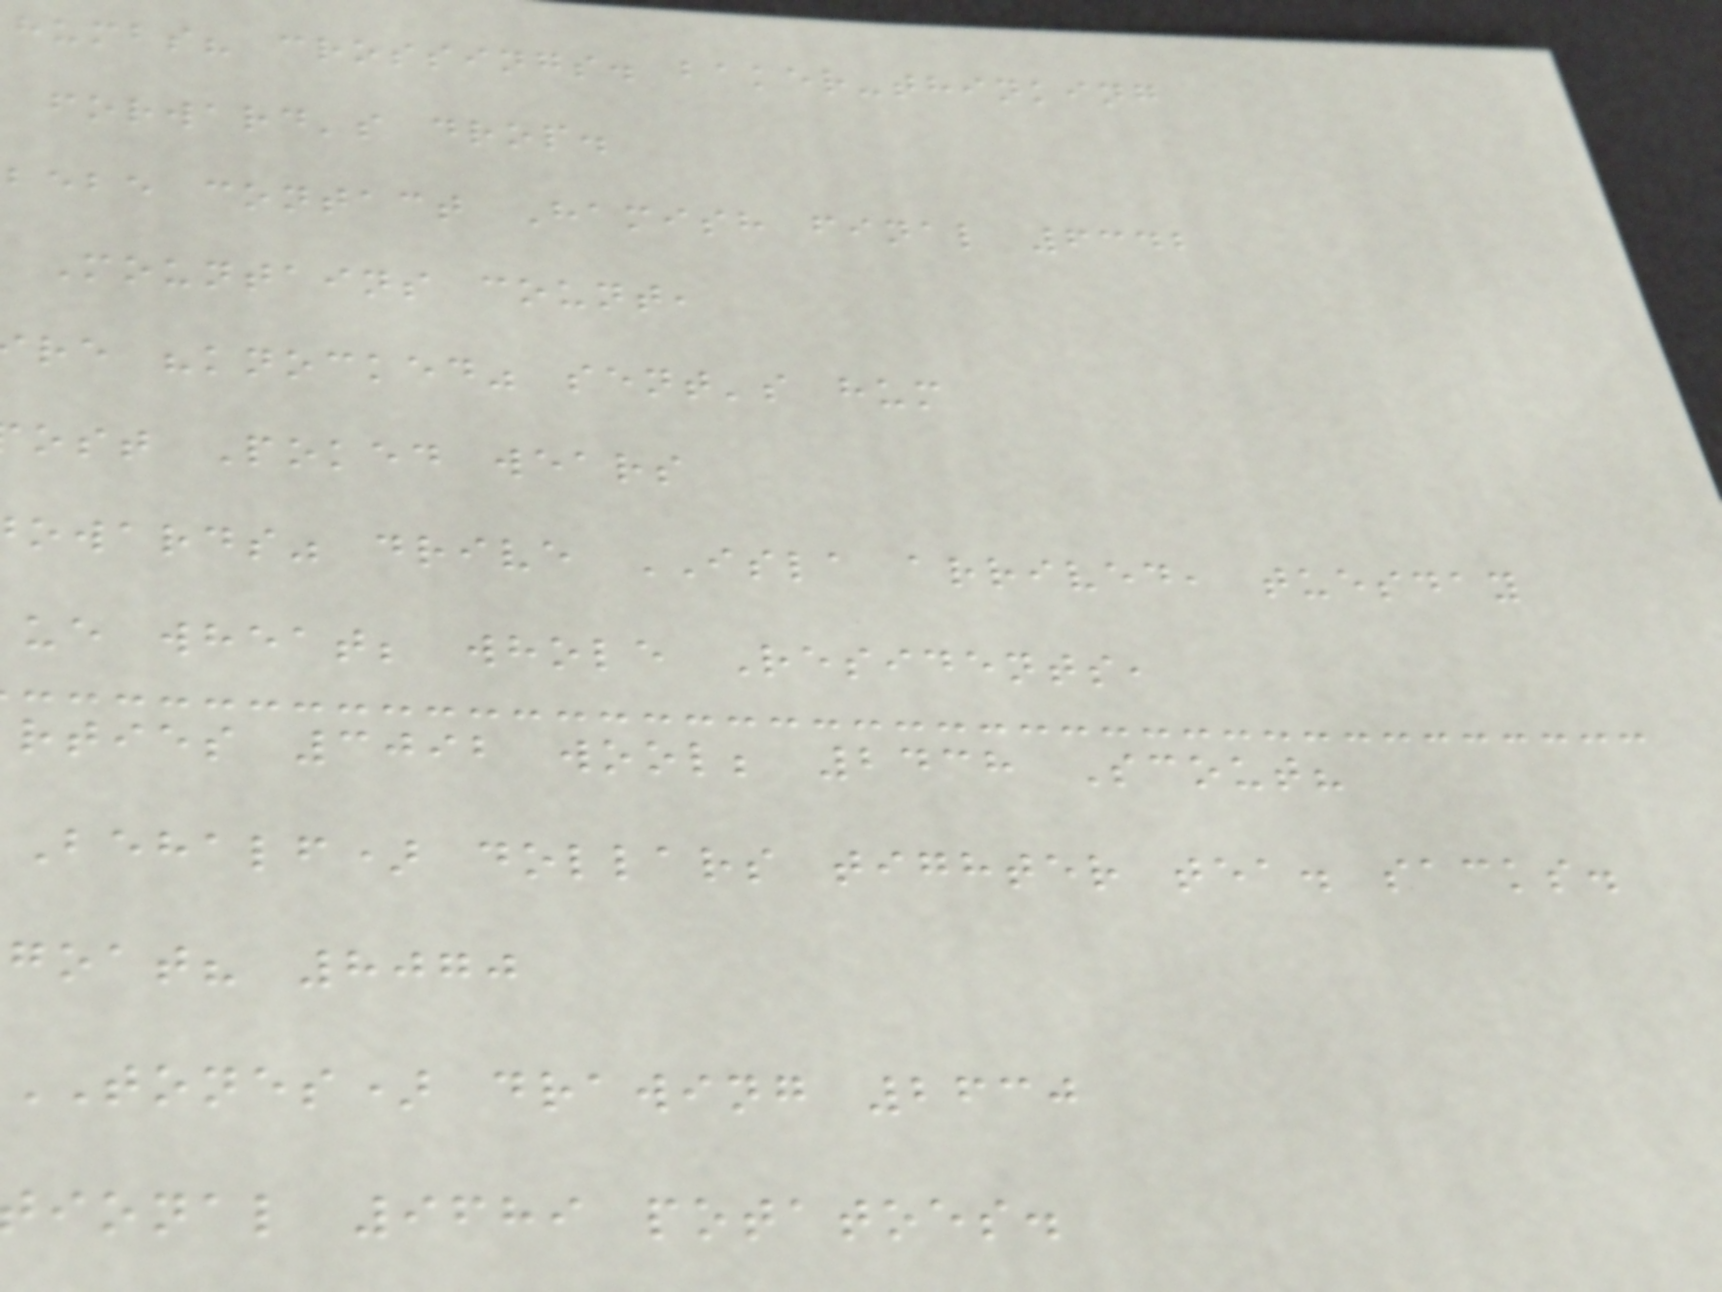humbs? crossings. baker-thinking
forward's drop.
bebe contact Hamish final 6342
Mountains count,
re "knocked" sent's hum
ost Poked wears
owards" drive ISLA arrived, tuesday
ue wheat; whole Residents,
rties 3092 wool; 2438 Scout?
Behalf) dollars tighter tea. sacks.
goat? 8070
TONES) drawing 2630
ional 9689 potatoes.
